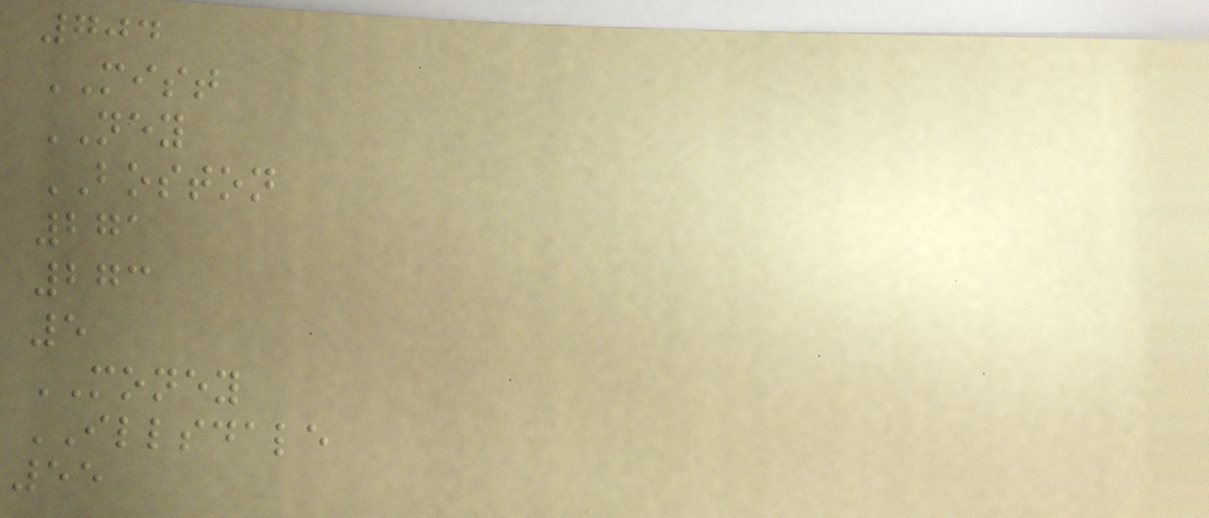704
MIST
NEY
BOSTON
271
273
5
MONEY
ILLSDALE
55
